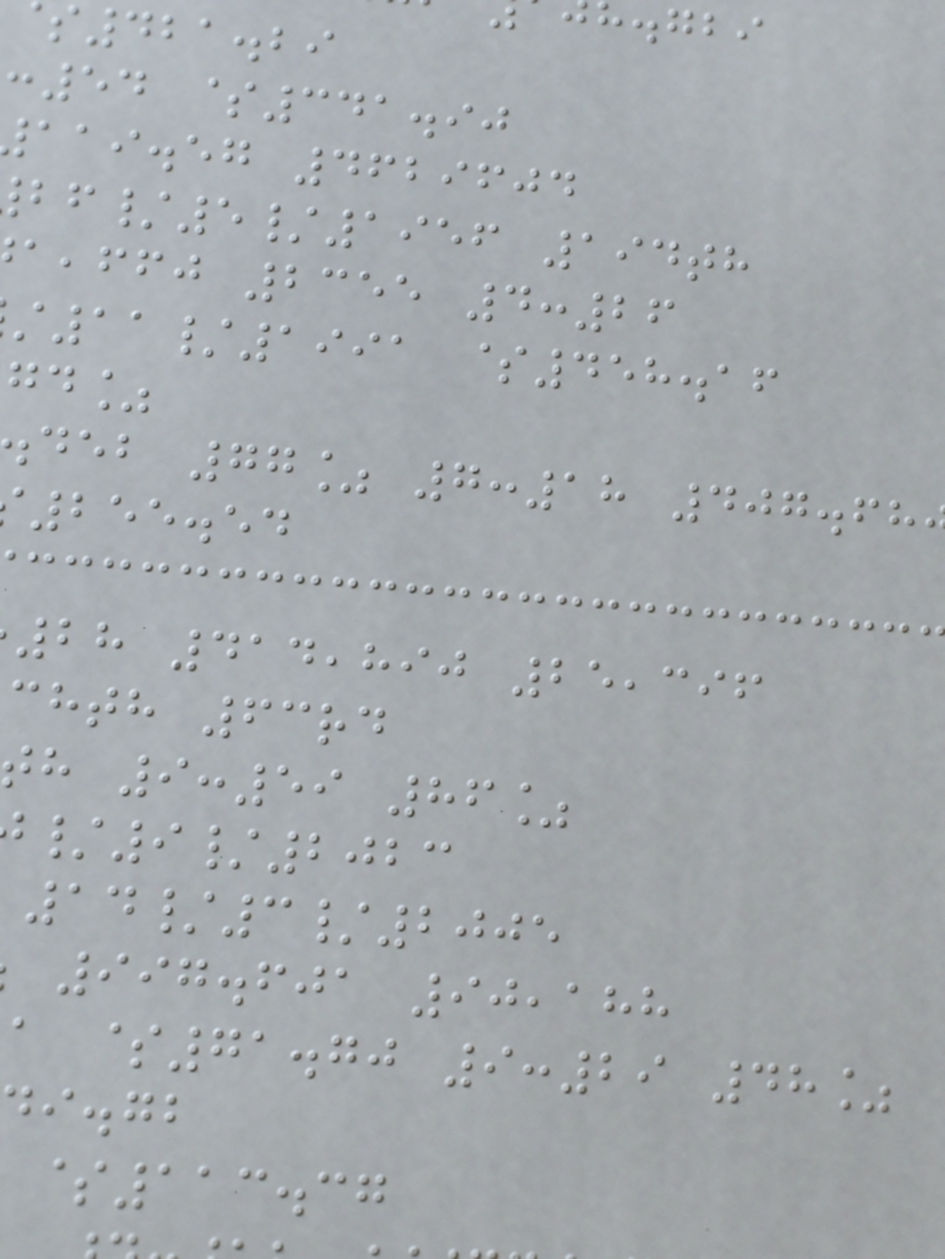421.29
:54 $341.90
aai.eg 4629604
/5/1956 194th
,ffj 2355 4:26
11/1991 $458.16
gd%
deb 77% 7:18 407.68
255.54
28 414,890 25,396
chth 63rd
h 9:59 86%
/9/2023
14/3/2005
997.601 90,188
a $71.70 9:29 48%
i.gb
$113.37
